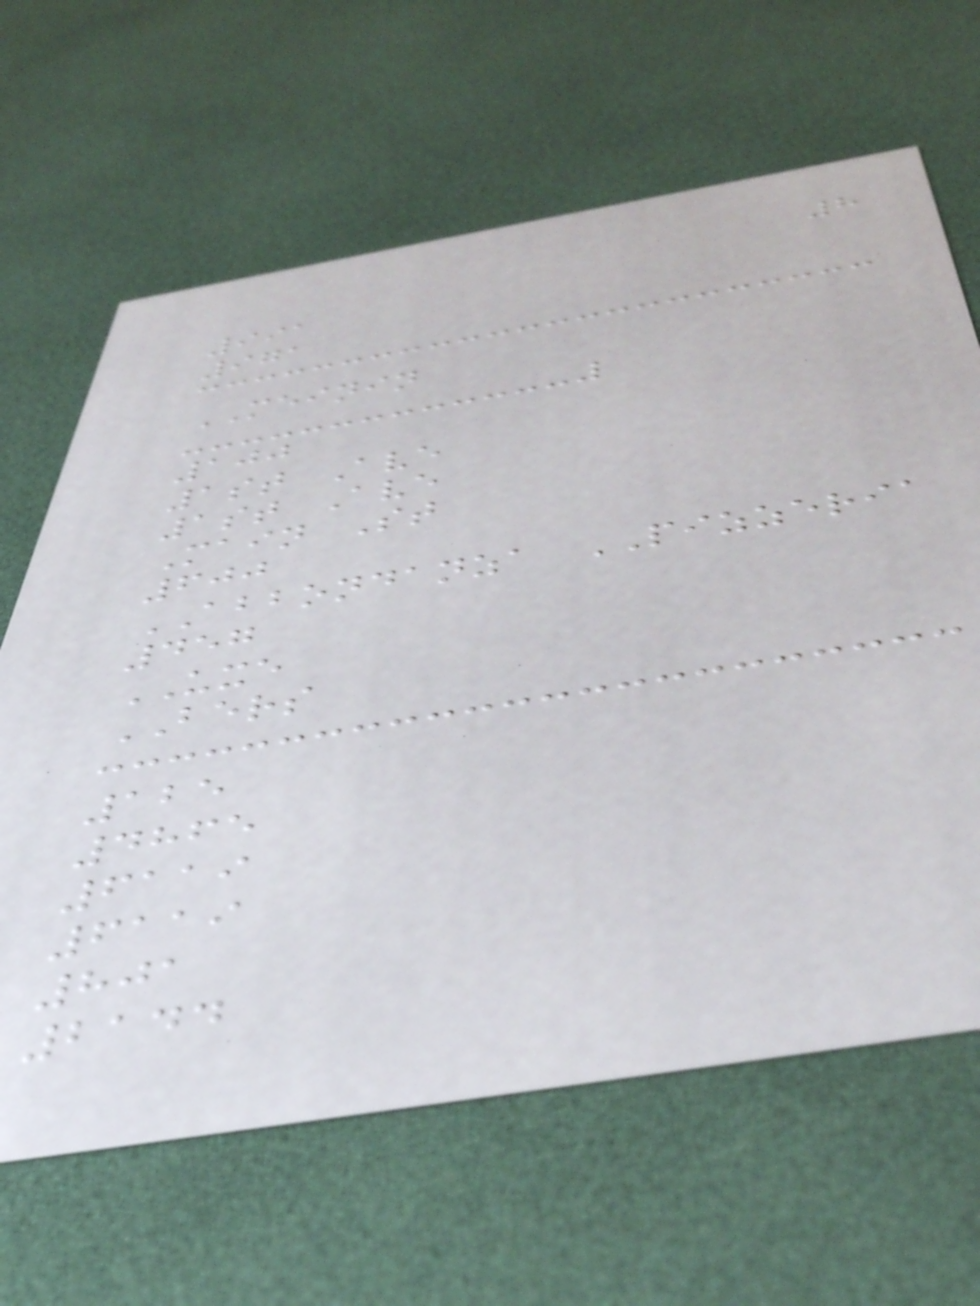8
991
971
MEININ
100
1st Ave
1st Ave
Main St
600
ABBONDANZA PIZZERIA
457
UXE
BERS
125
4865
6119
6119
801
2144
